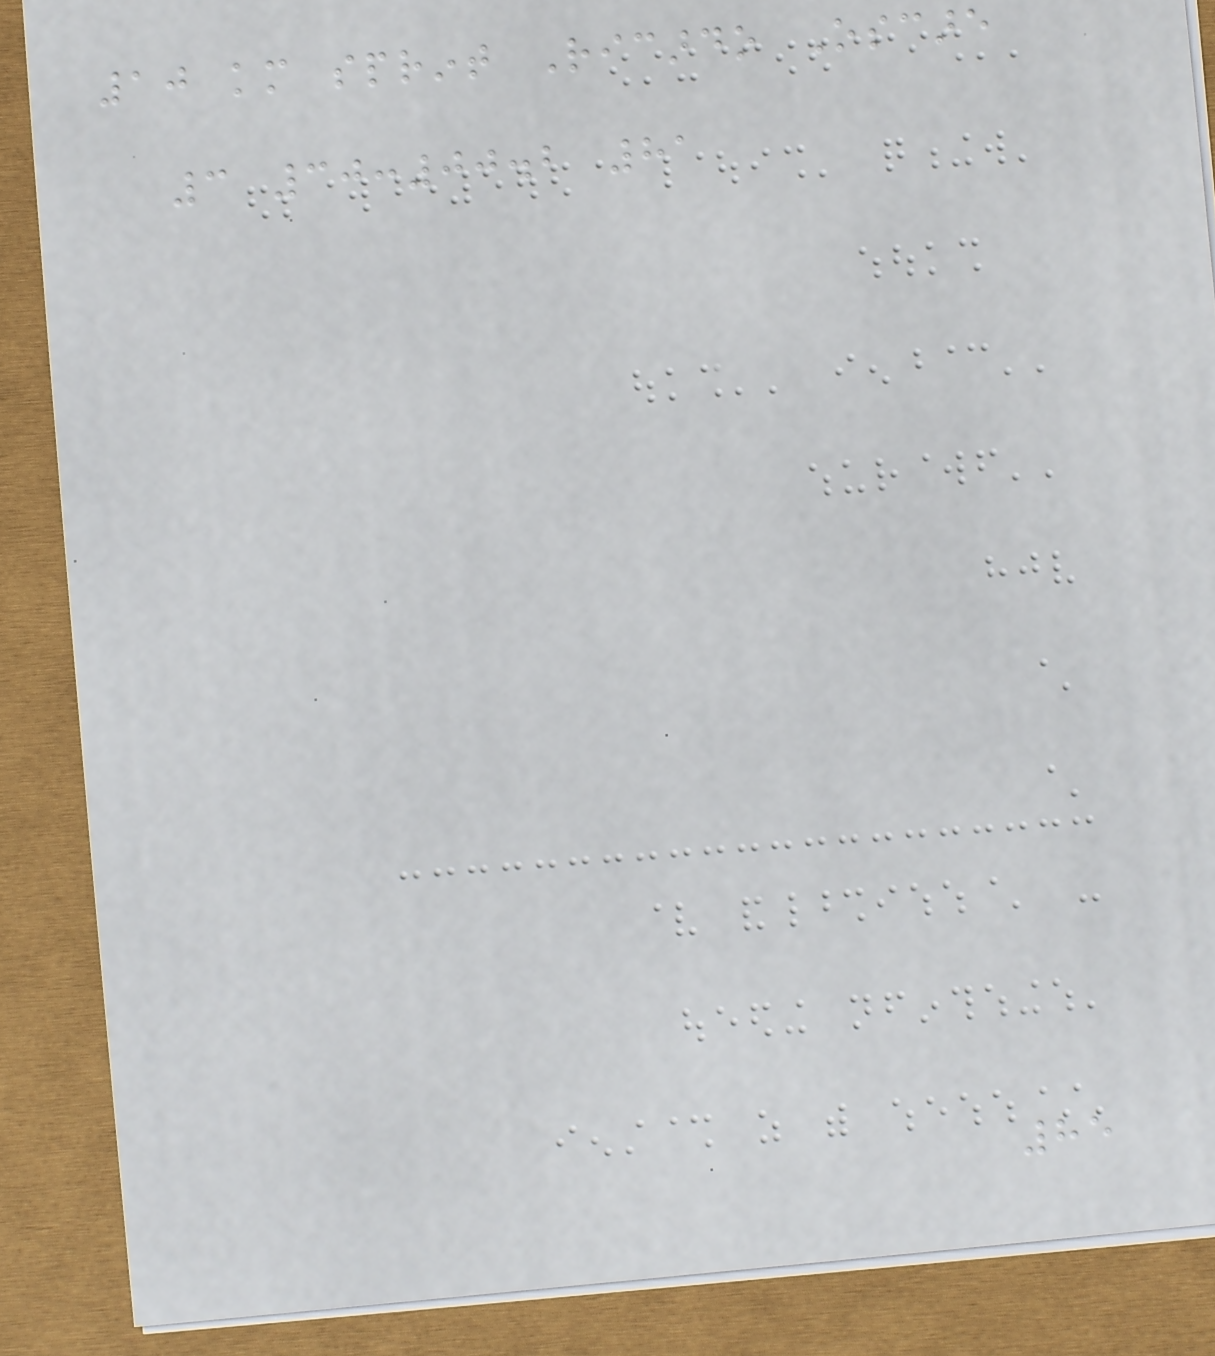10 km sprint Ricardo Oscare
3 30:00.2 81
85
